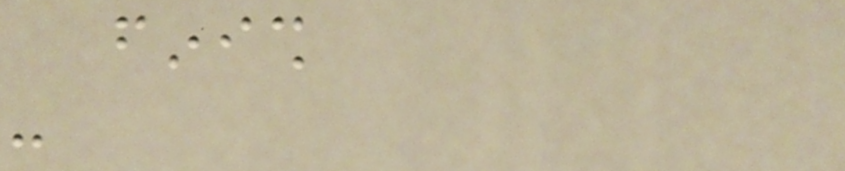finish
-
